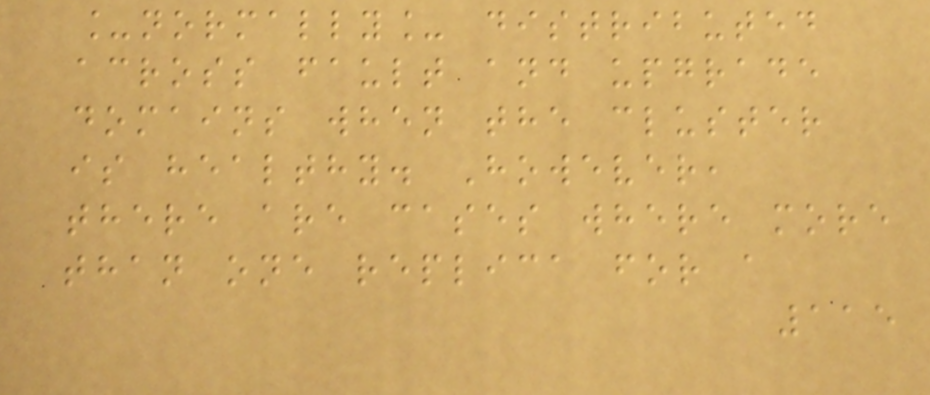_normally_ distributed
across fault and upgrade
domains when the cluster
is healthy. However,
there are cases where more
than one replica for a
115
